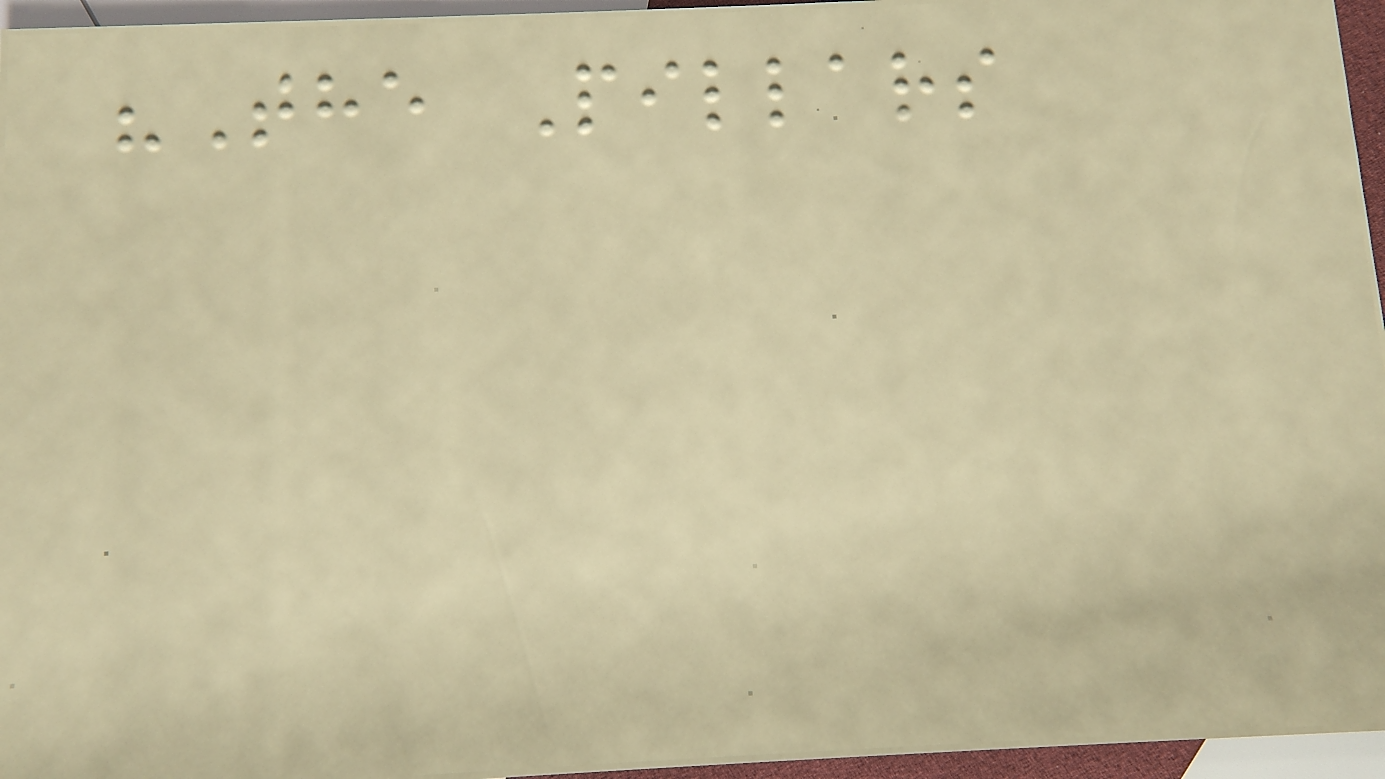"The Pillars
